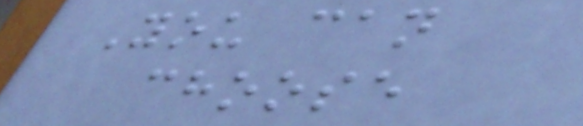You can
choose
